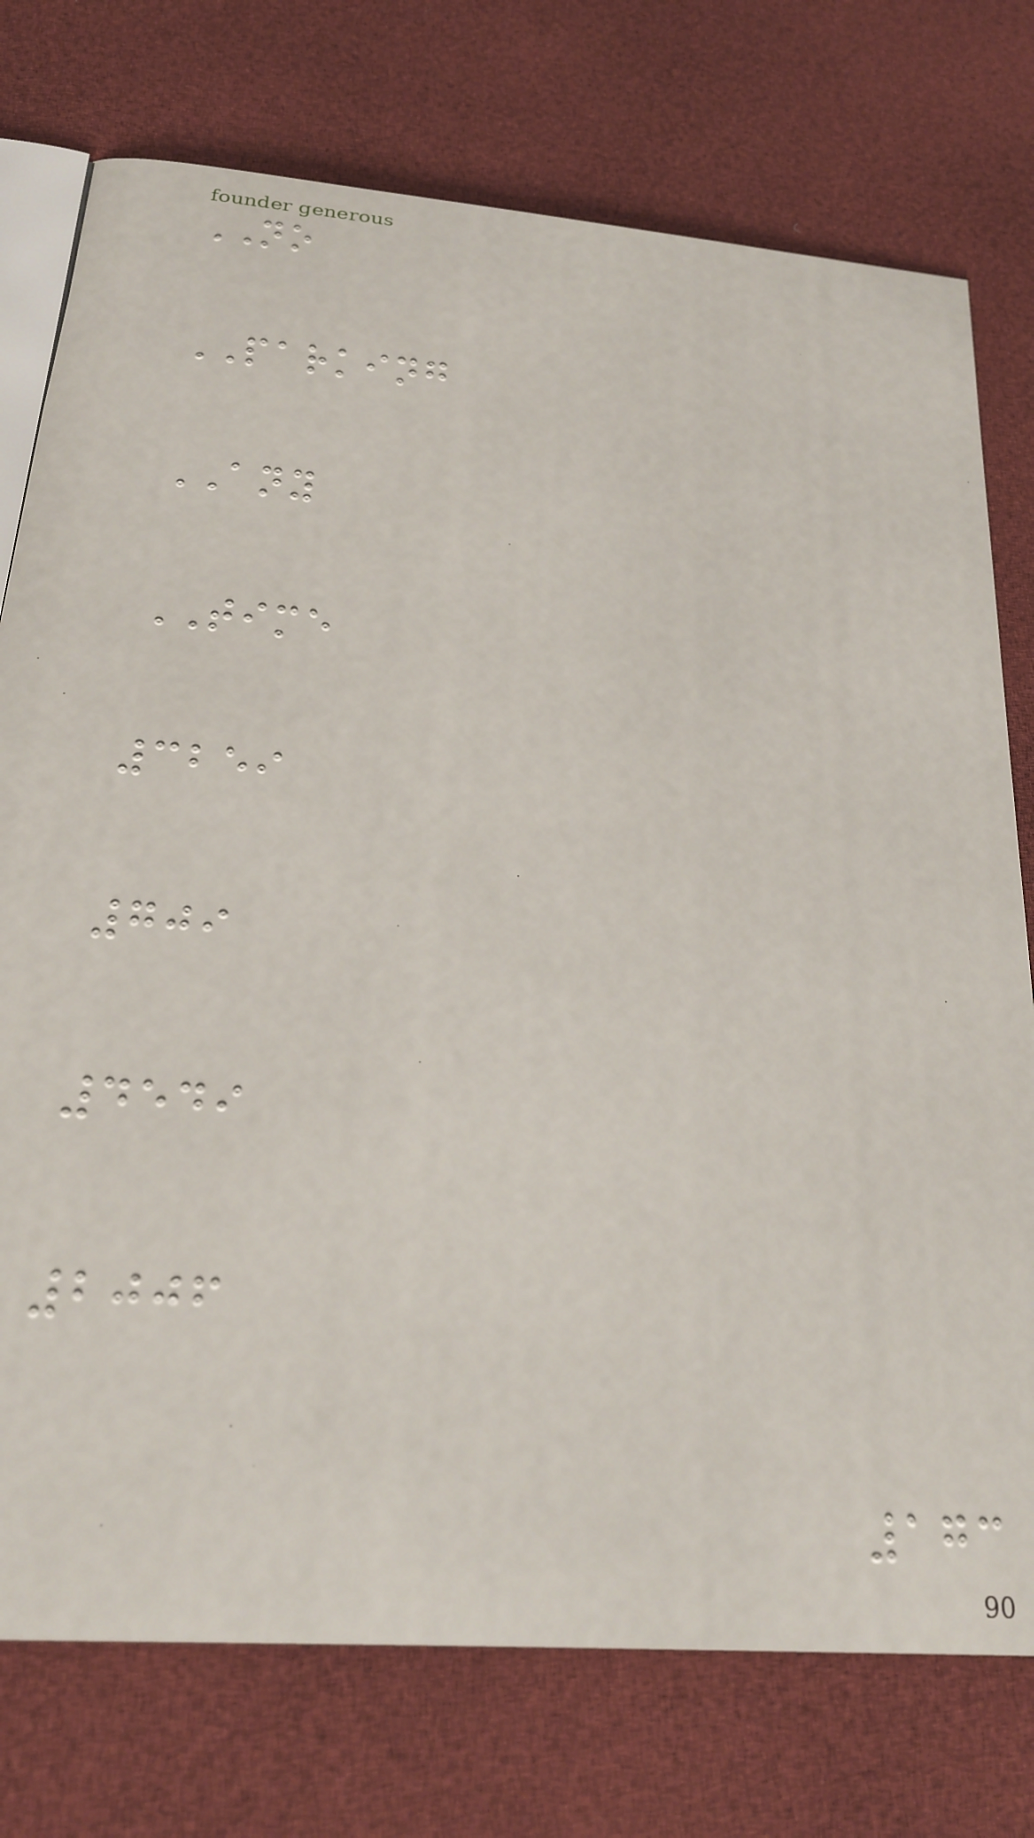NO
PARKING
ANY
TIME
3259
709
4549
2006
173
